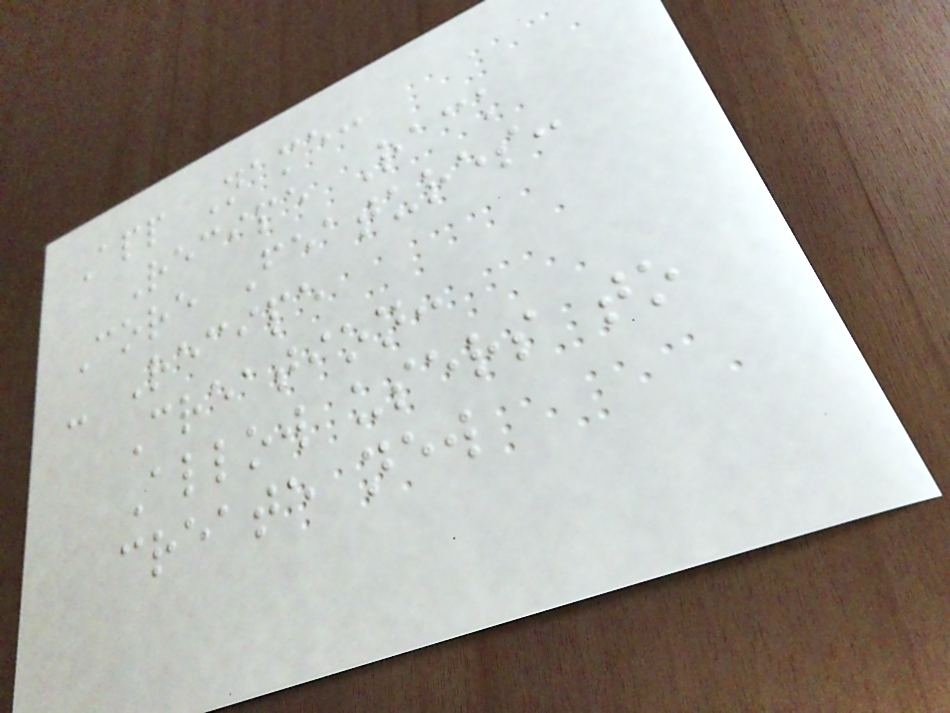App Name:
Recipe Rack
Core Features:
- Recipe
Creation:
Allow users to
create new
